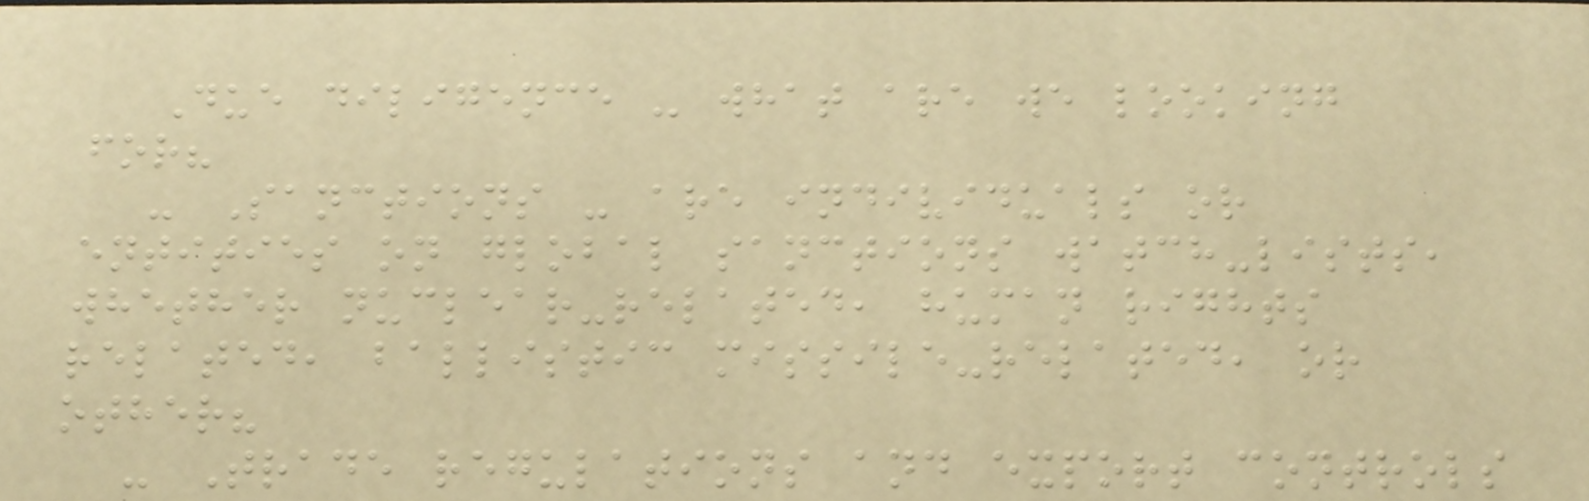Due diligence - what are we looking
for?
- Sanctions - are individuals or
entities on global sanctions watch-lists,
whether nuclear-related, human rights
related, ballistic missile-related, or
other?
- Trade regulations and export controls
